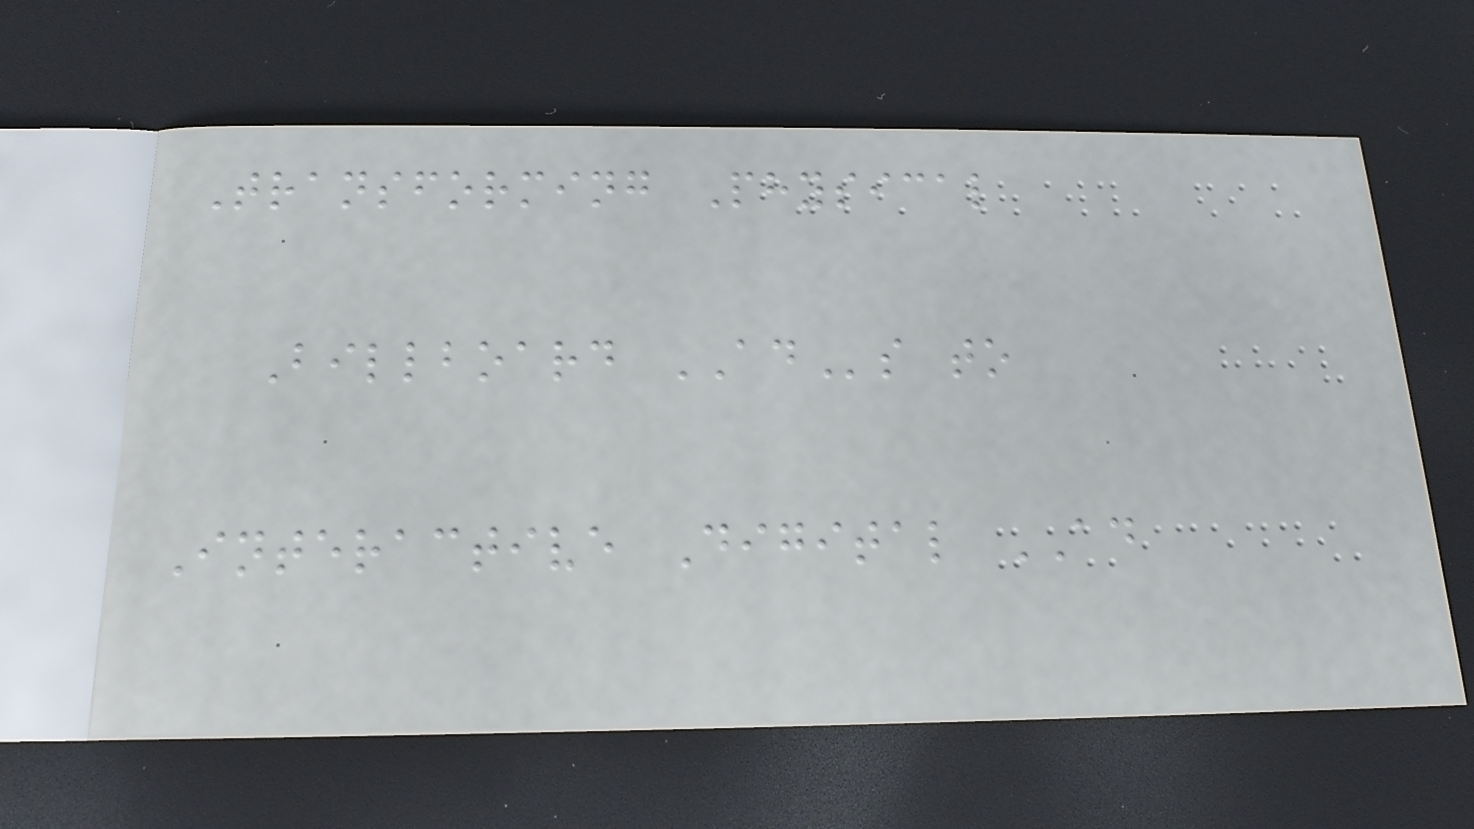Transforming Physical
Billboard ADs to
Interactive Digital AD
